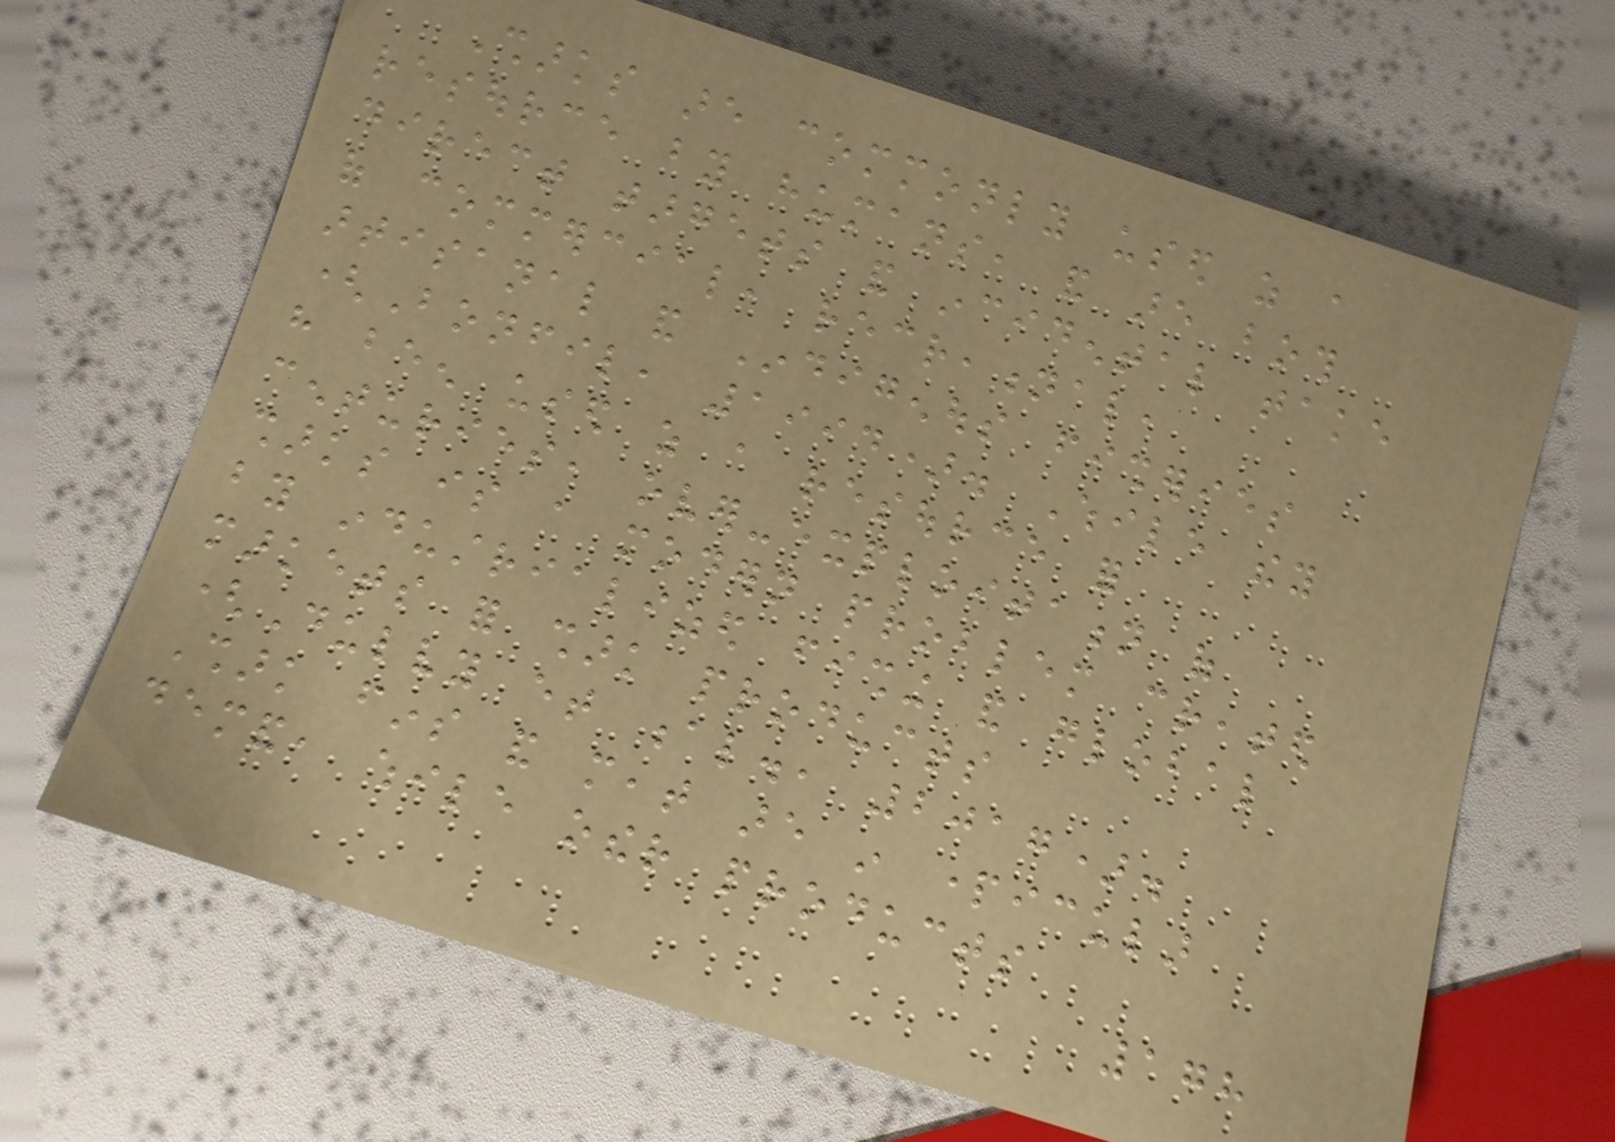Sharks are commonly used as a
resource by humans, and are both
direct targets and incidental take
of commercial, recreational,
artisanal and Indigenous fisheries
(Bonfil, 1994). While they
have been used as a resource for
centuries, over-exploitation of
sharks is a modern problem created
by industrialized fishing and global
markets for shark products
(Dulvy et al., 2017).
Shark fins and meat are in particular
demand, while other products
178
